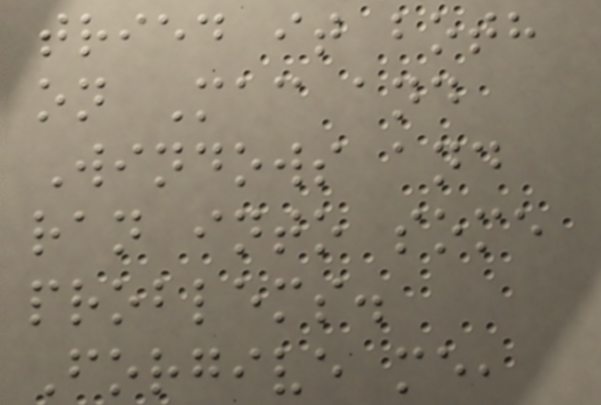tried it both
on Mac and
Windows and
ran into some
problems.
Forgive me,
